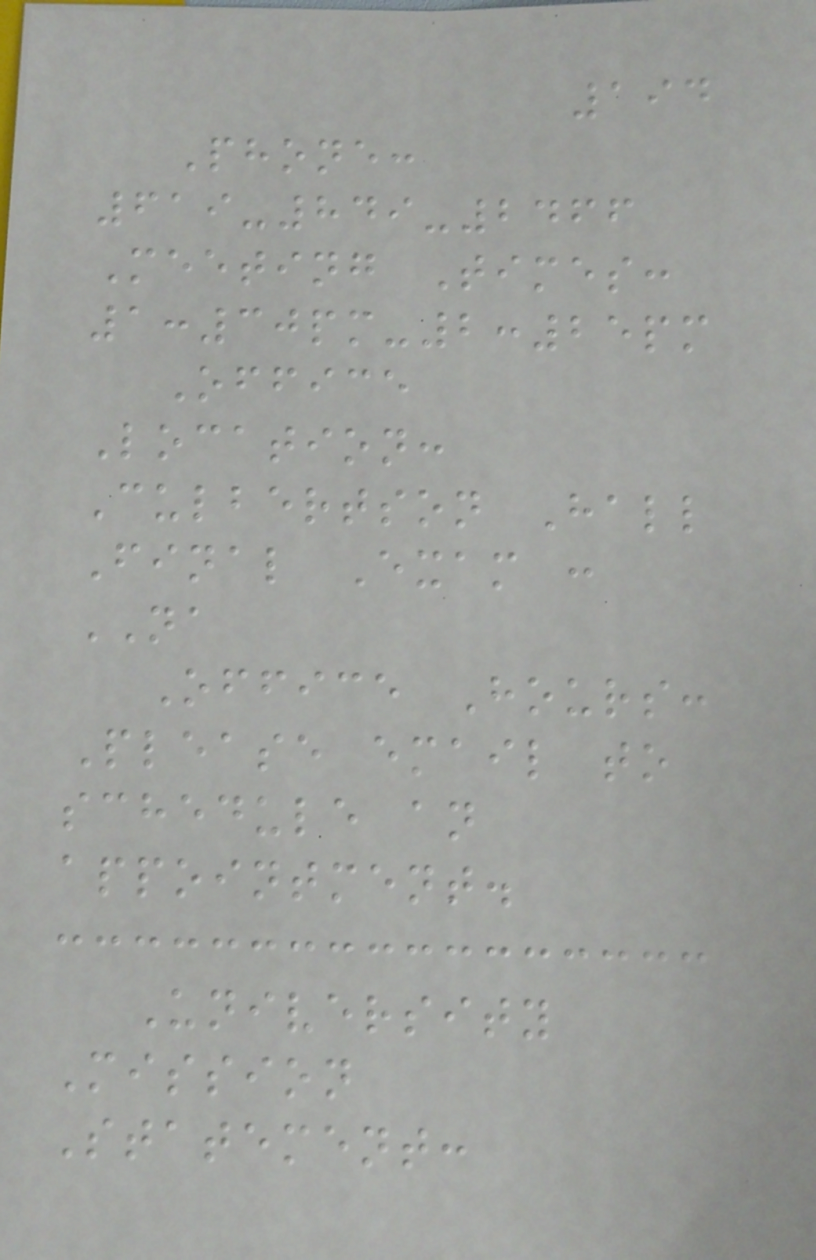194
Phone:
619-849-2466
Meeting Times:
1:30pm-2:25pm
Office
Location:
Culbertson Hall
Final Exam :
NA
Office Hours:
Please email to
schedule an
appointment.
University
Mission
Statement:
